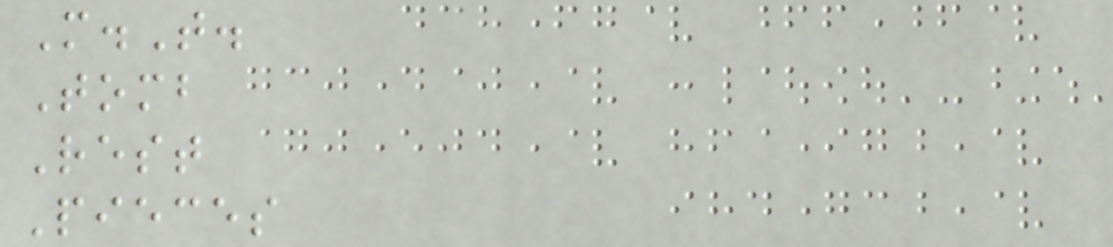M.T.
Tomb
Rest
Pieces
